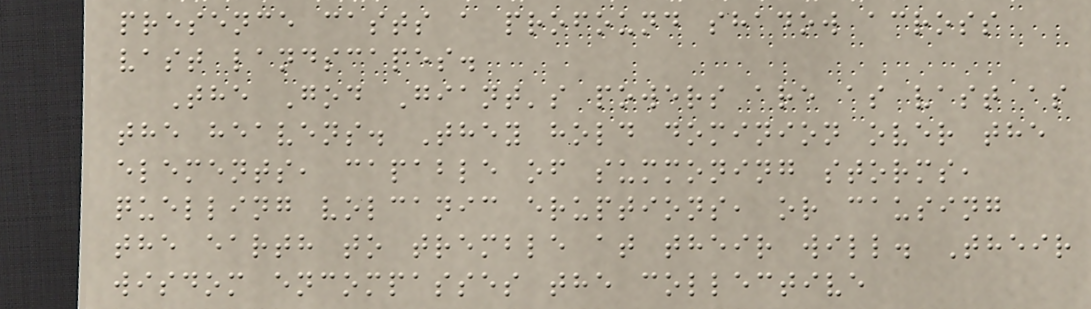presence casts a profound shadow across
vast landscapes.
The God Giant's powers are as vast as
the heavens. They hold dominion over the
elements, capable of summoning storms,
quelling volcanic eruptions, or causing
the earth to tremble at their will. Their
wisdom encompasses the collective
